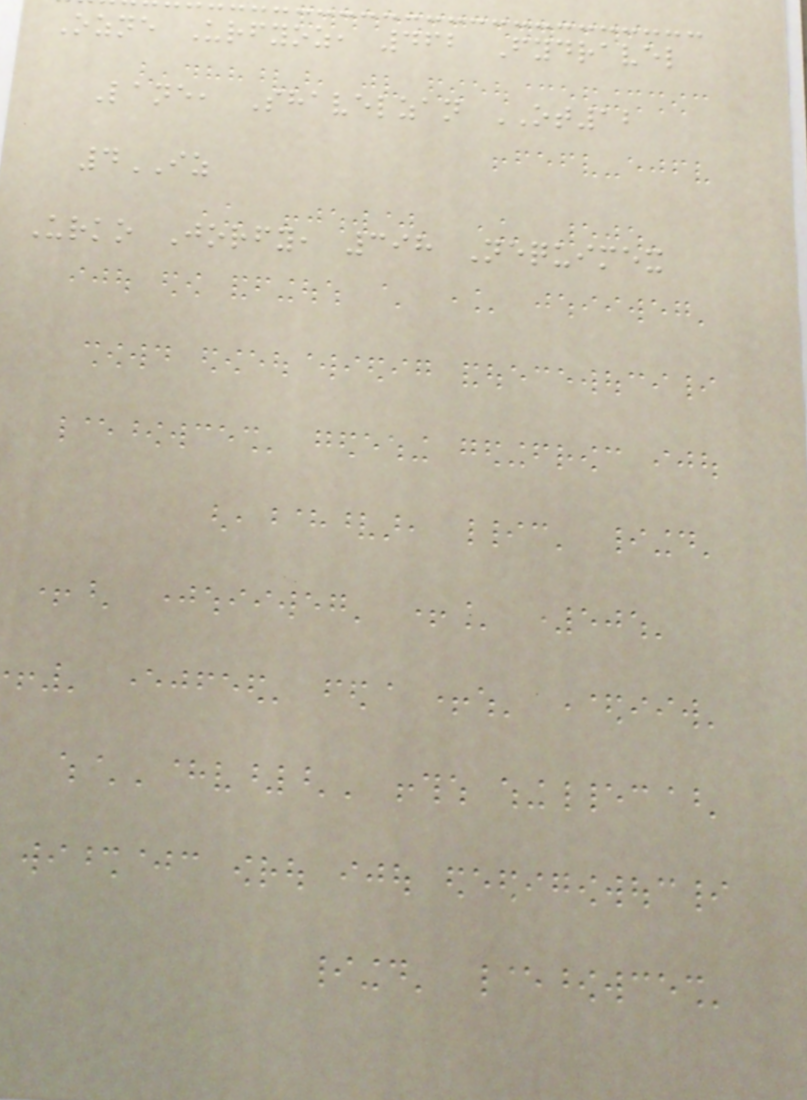Ozne Urfyoz, 462 Fydravel
Lane, Shavelzan OT12
4IZ
Urko Jorfy, 398 Nequimex
